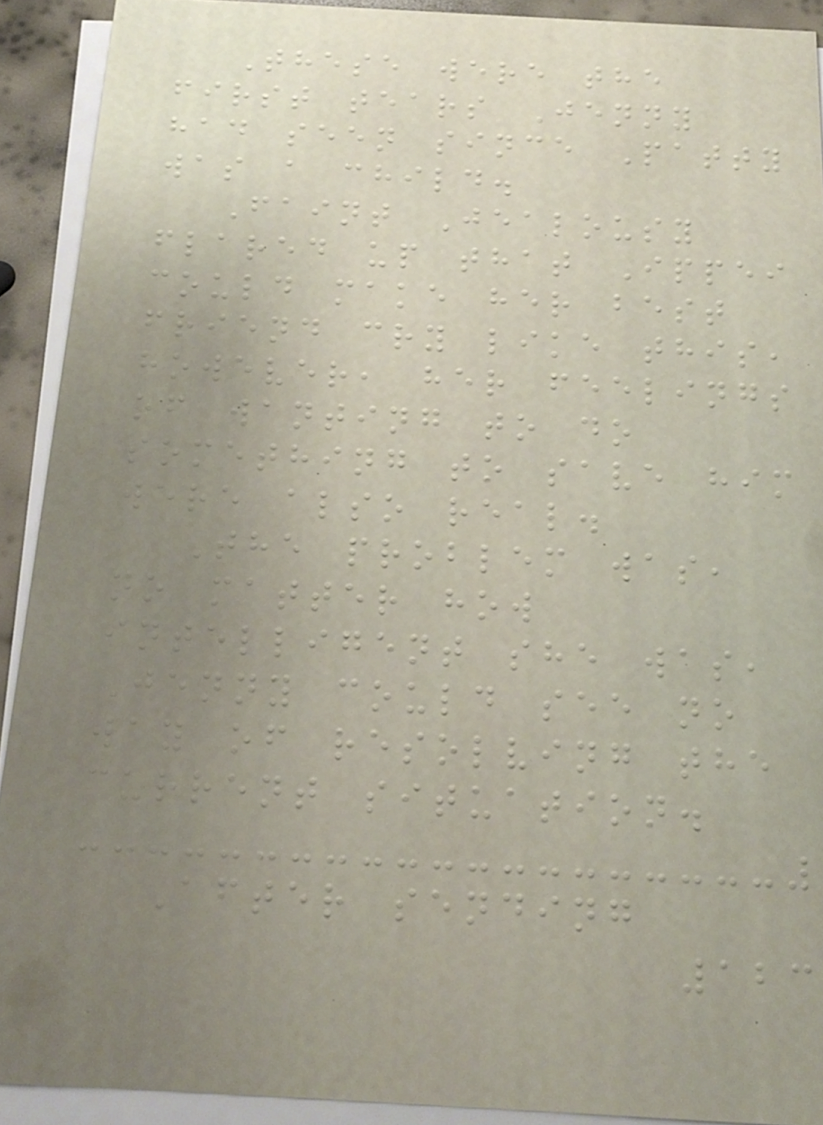These were the
first tears Jenny
had seen since Patty
was a child.
Faint Jealousy
flared up that Ippei
could make her best
friend cry like this,
however, her feelings
of wanting to do
something to save him
were also real.
The problem was,
no matter how
intelligent she was,
Jenny could see no
way of resolving the
current situation.
After sending
123
